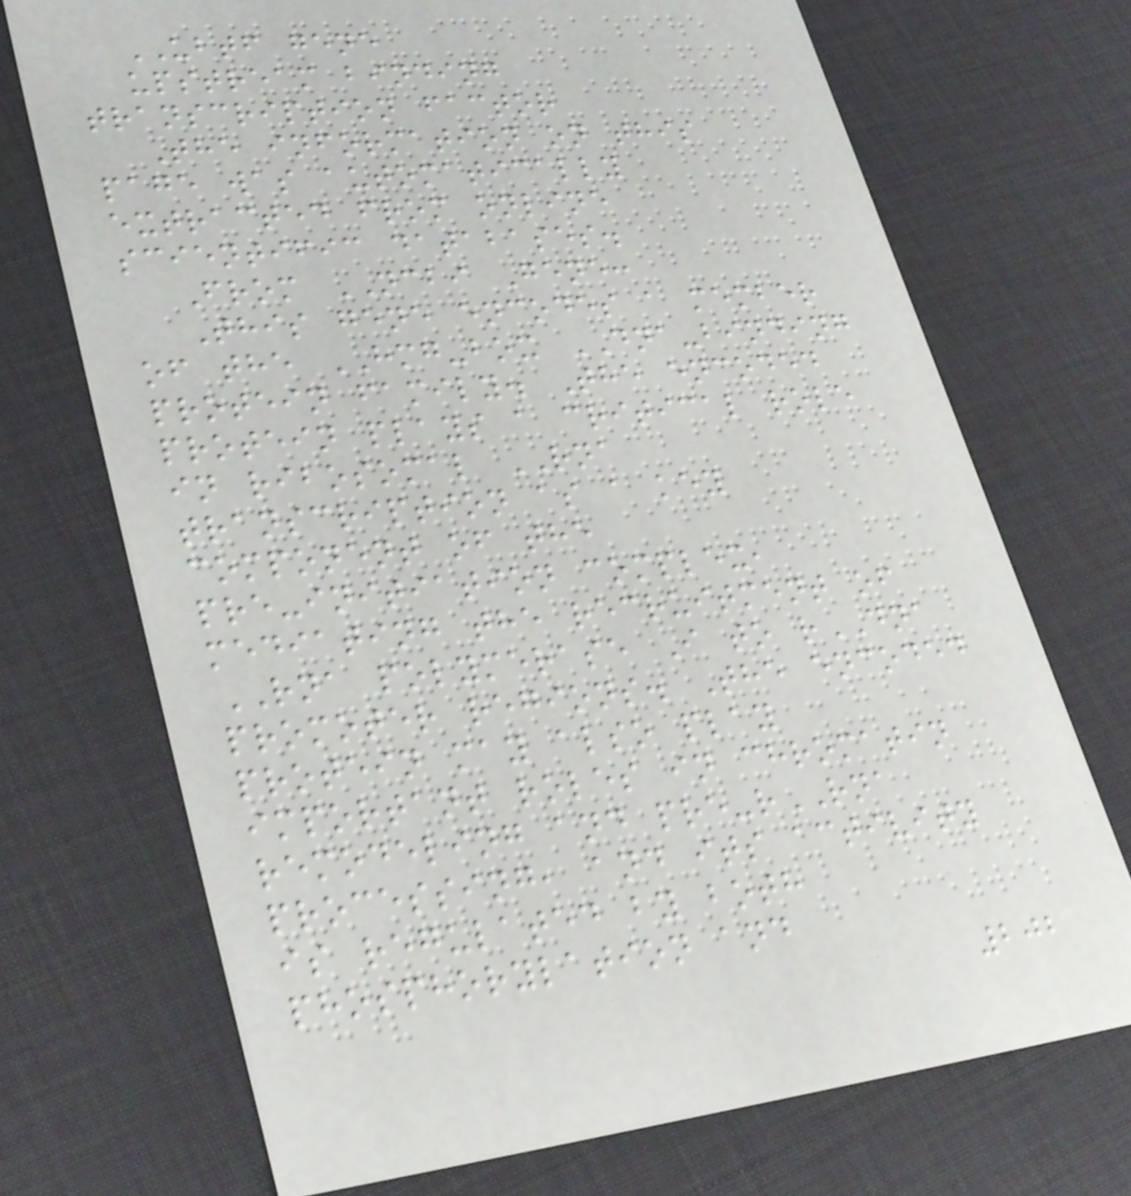UBTF gene
upstream binding
transcription factor
The information on this
page was automatically
extracted from online
scientific databases.
From NCBI Gene:
This gene encodes a member
of the HMG-box DNA-binding
protein family. The encoded
protein plays a critical role
in ribosomal RNA
transcription as a key
component of the
pre-initiation complex,
mediating the recruitment of
RNA polymerase I to rDNA
promoter regions. The encoded
protein may also play
important roles in chromatin
remodeling and pre-rRNA
processing, and its activity
is regulated by both
phosphorylation and
202
